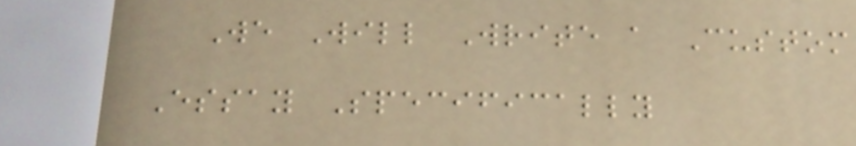We Will Write a Custom
Essay Specifically
